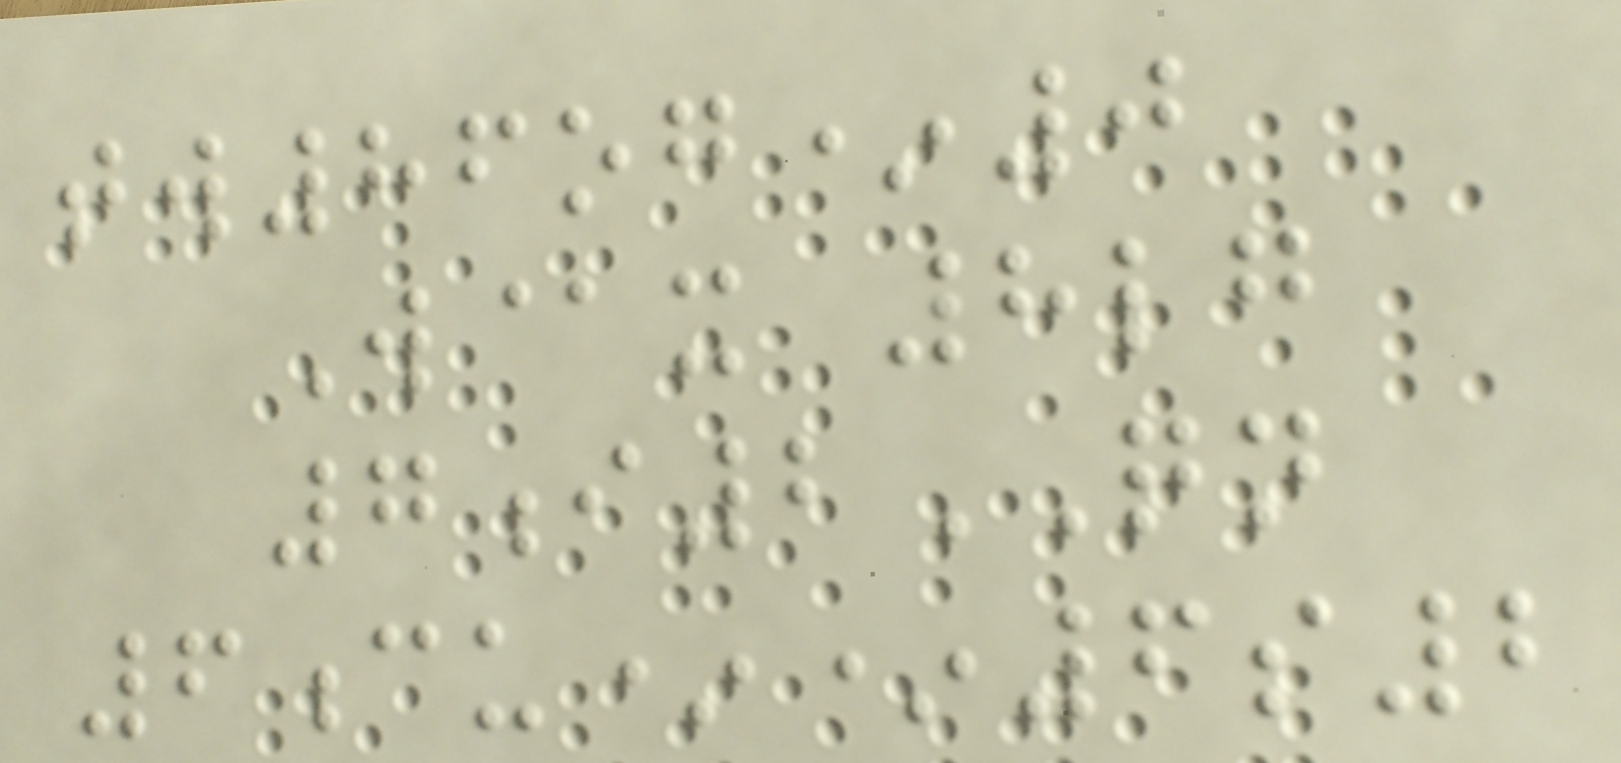tw86og*0
W@x 8lg
7i2QN
6cu**6s2
